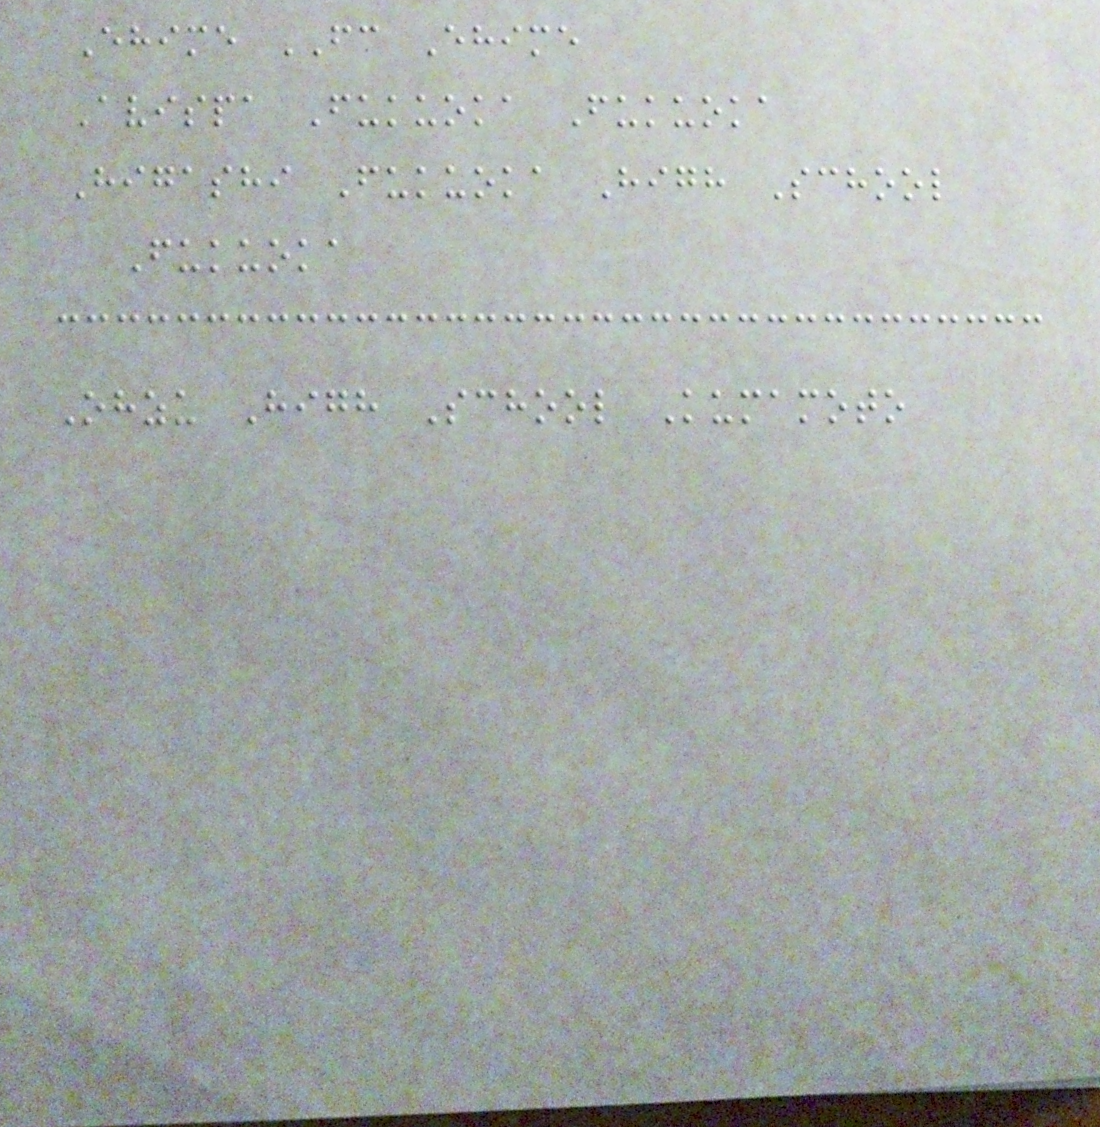Ehime FC Ehime
Avispa Fukuoka Fukuoka
Higashi Fukuoka High School
Fukuoka
Ohzu High School Kumamoto
